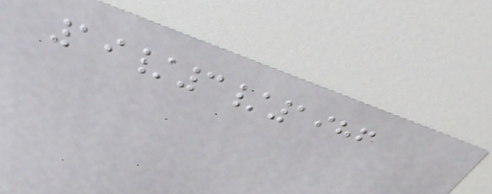19/3/1986
